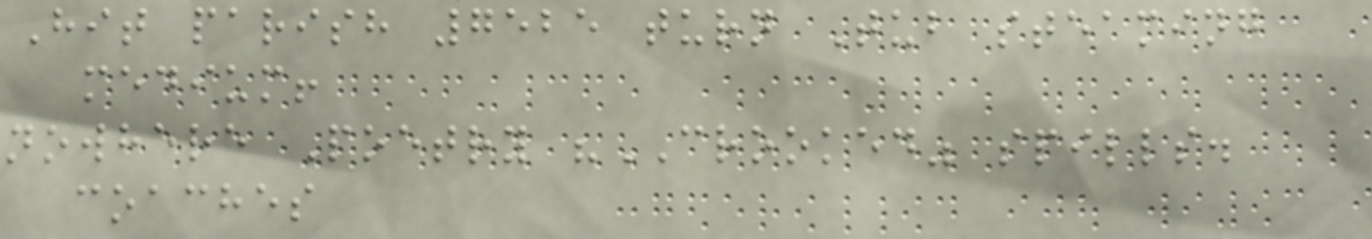Hit parish 7525 turn Tub steaming
medium!
nowhere Poetry "CROOKED" spills.
coaches
